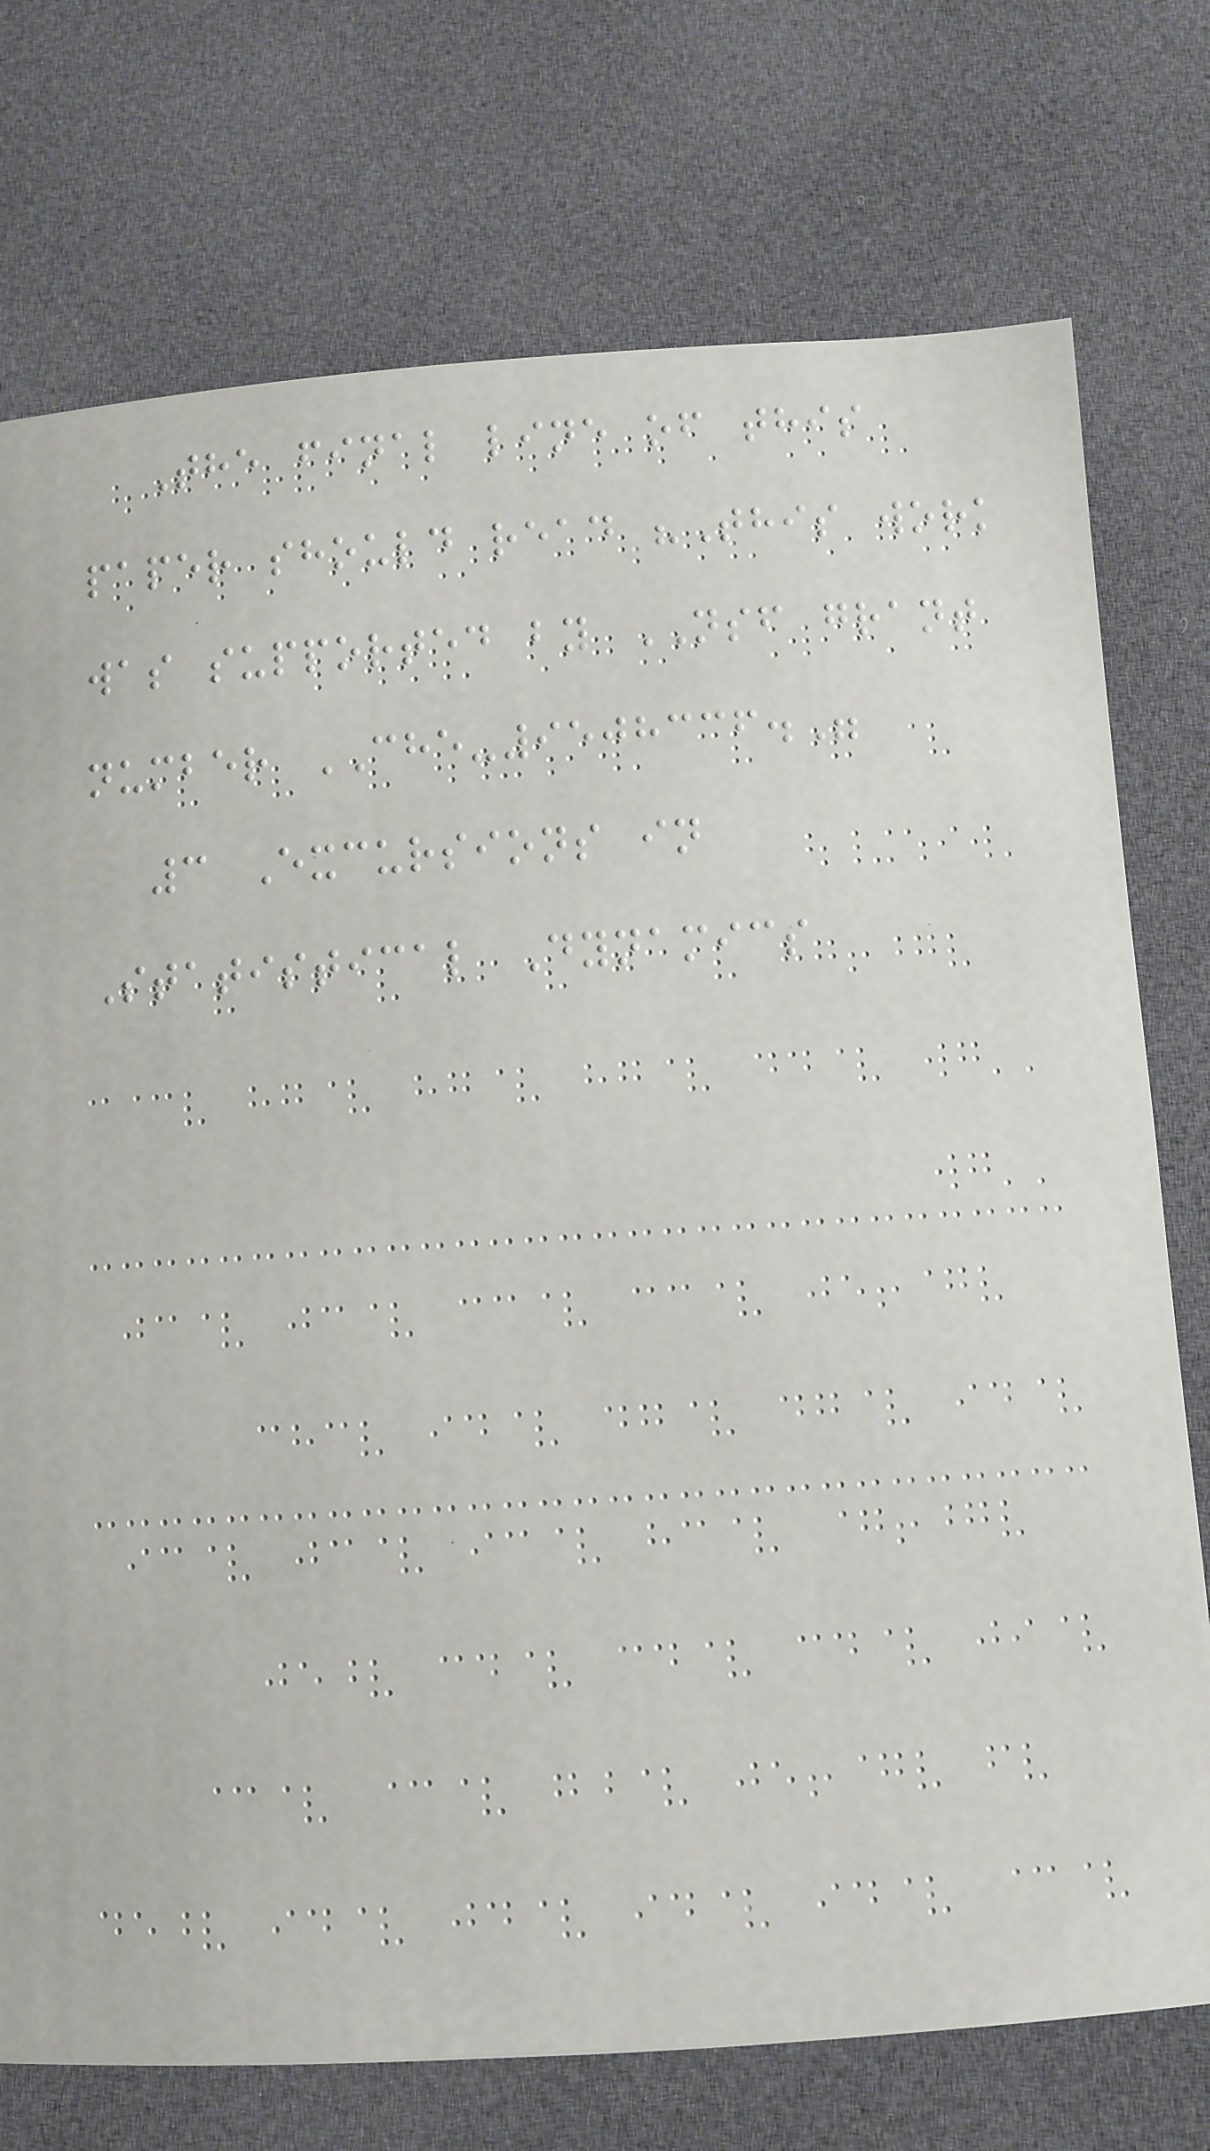The final line of this
paper should read "This work
was supported by NSF grant
number CHE-9508336."
3 Excursions in
Statistical Dynamics
